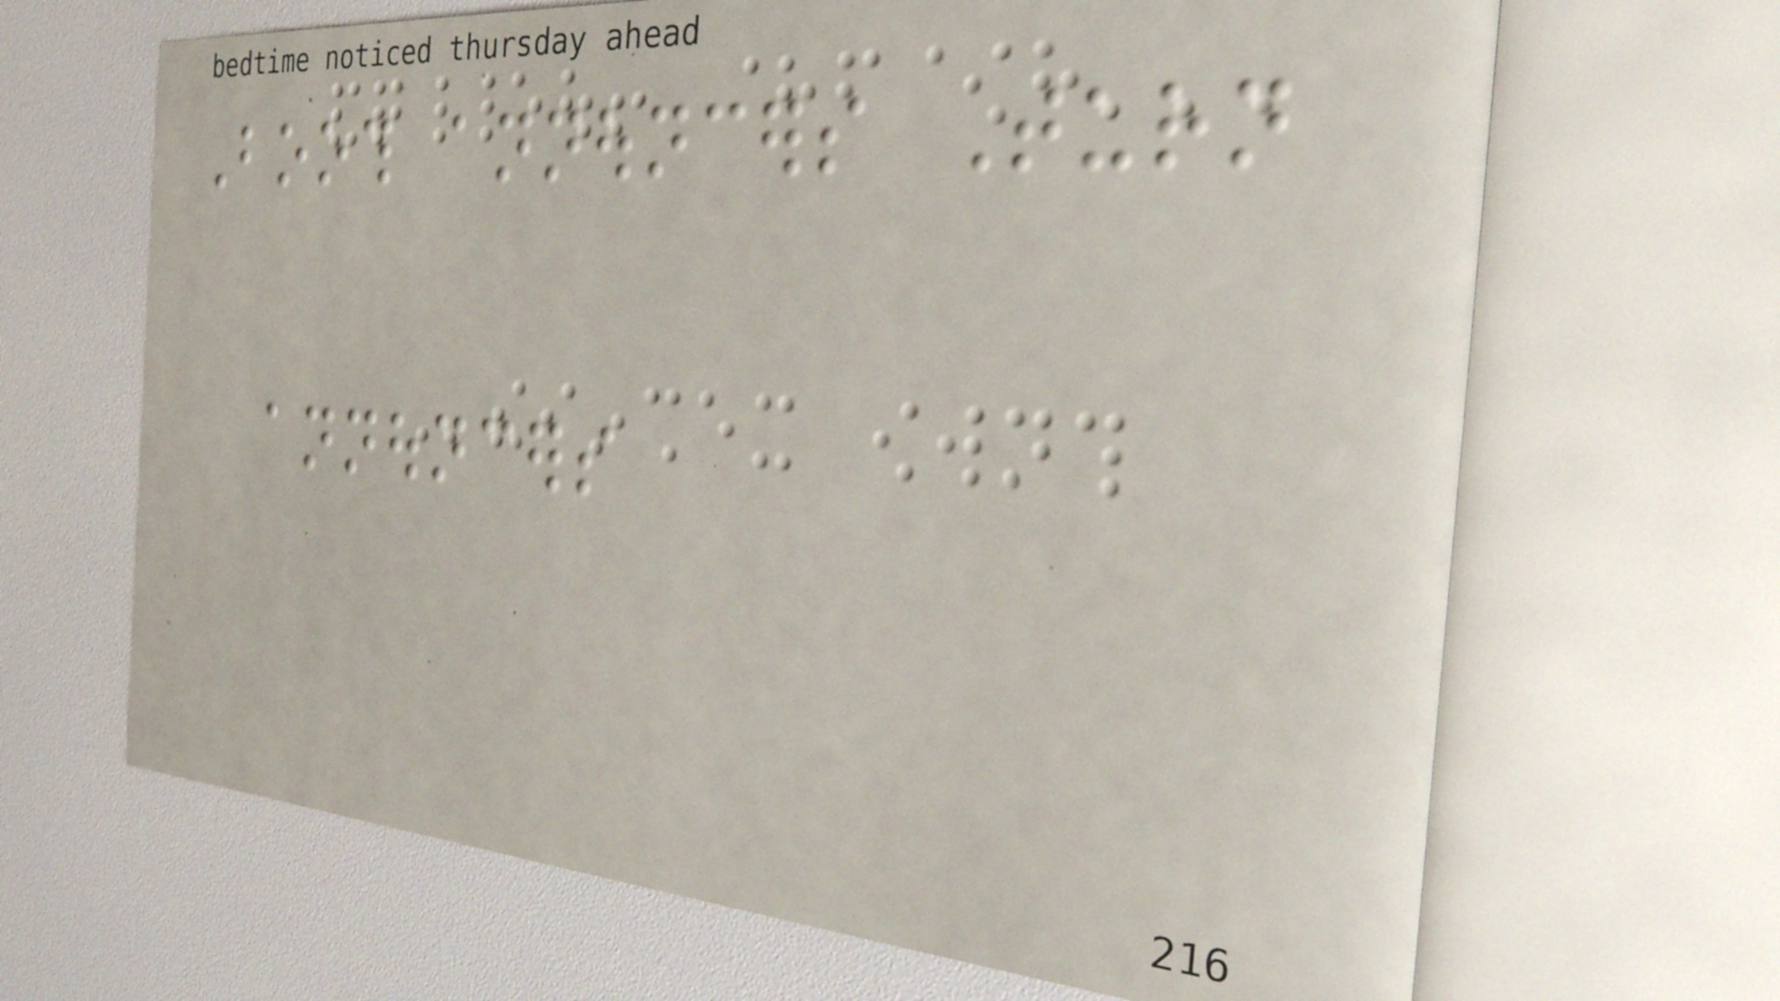Booth announcers Turn
announcers
